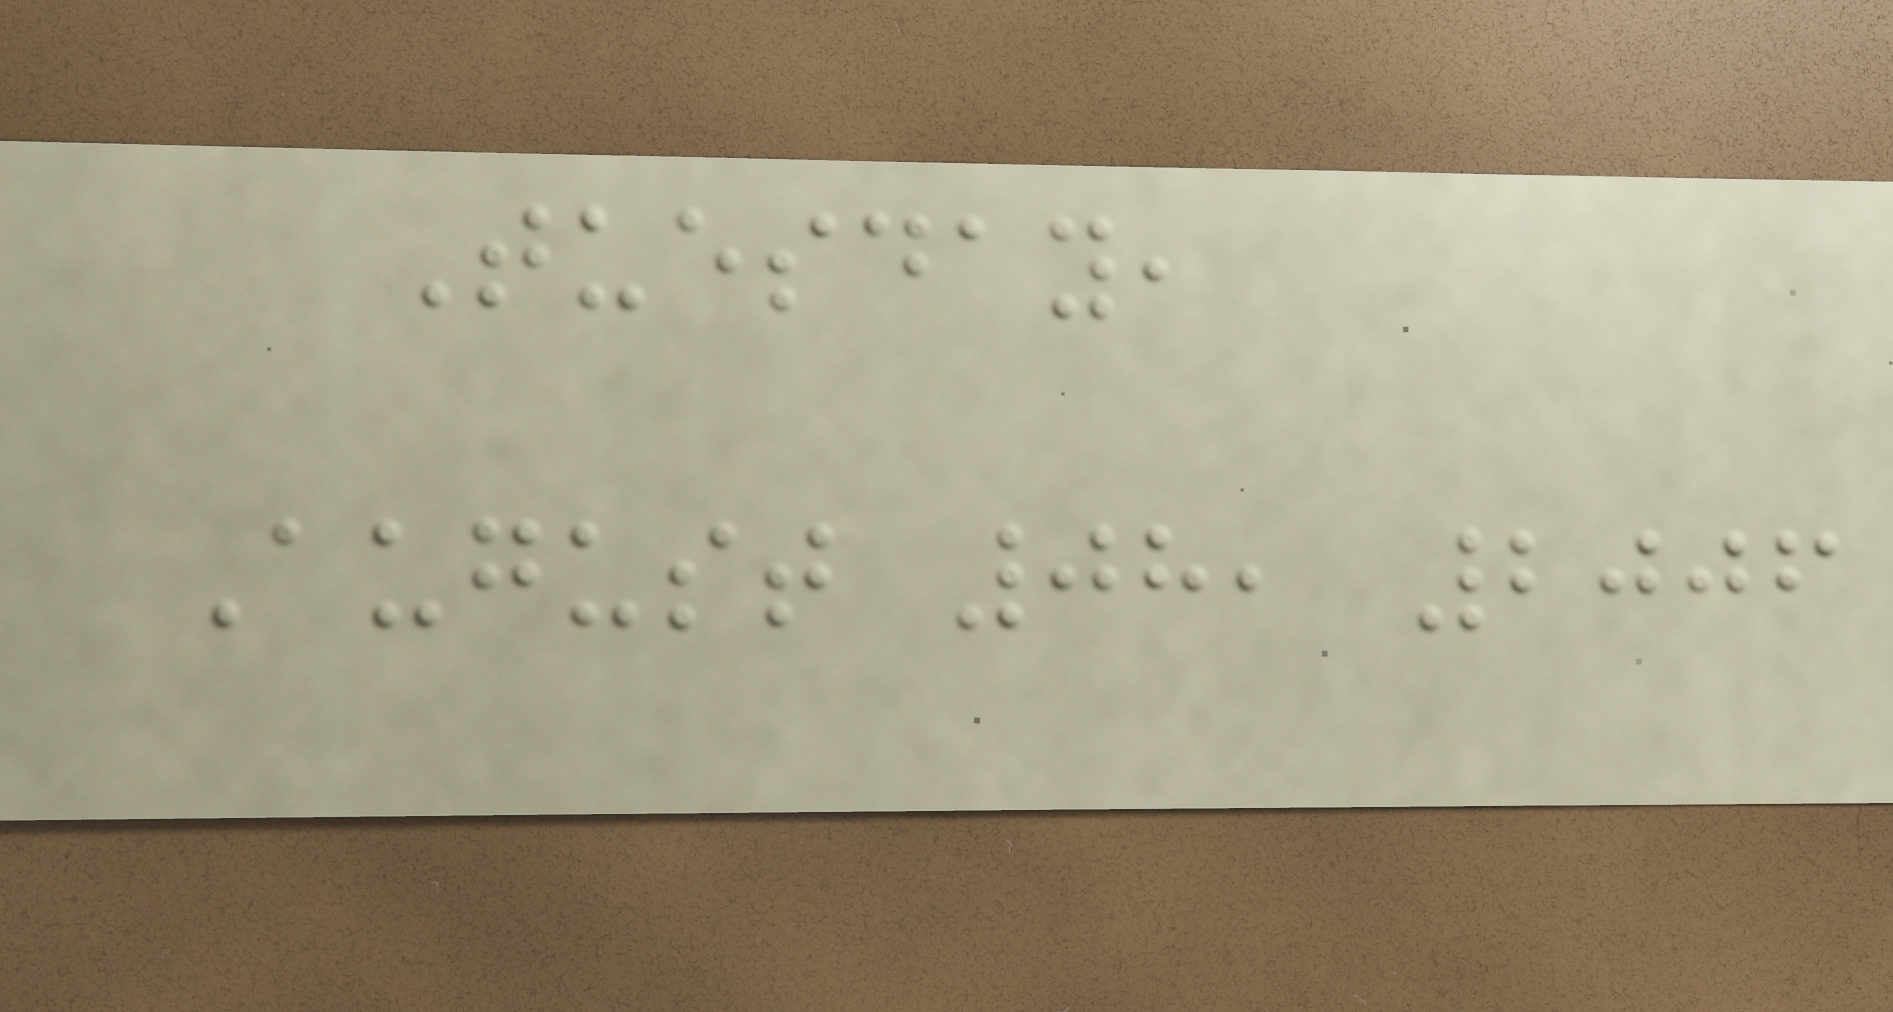Tuesday,
August 08, 2006
